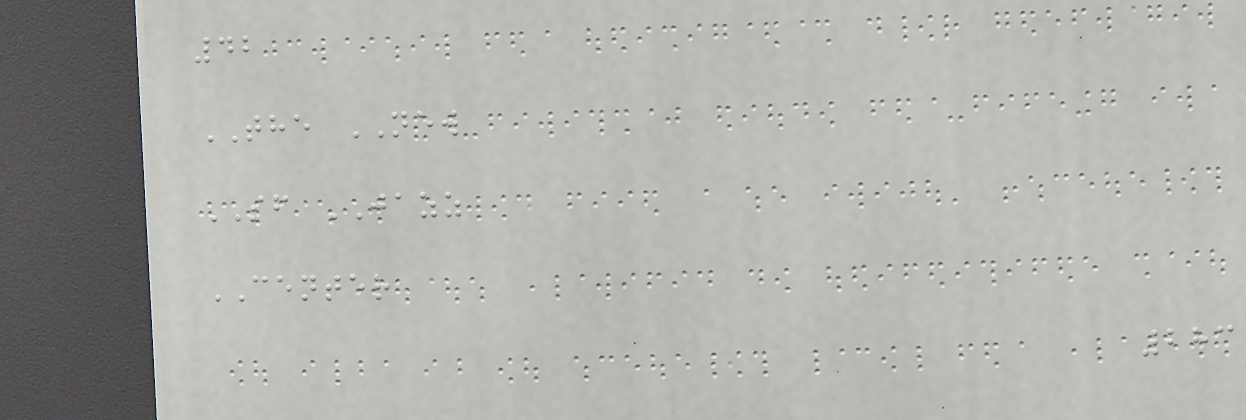42
THE NEW
SF JAZZ
CENTER
283
